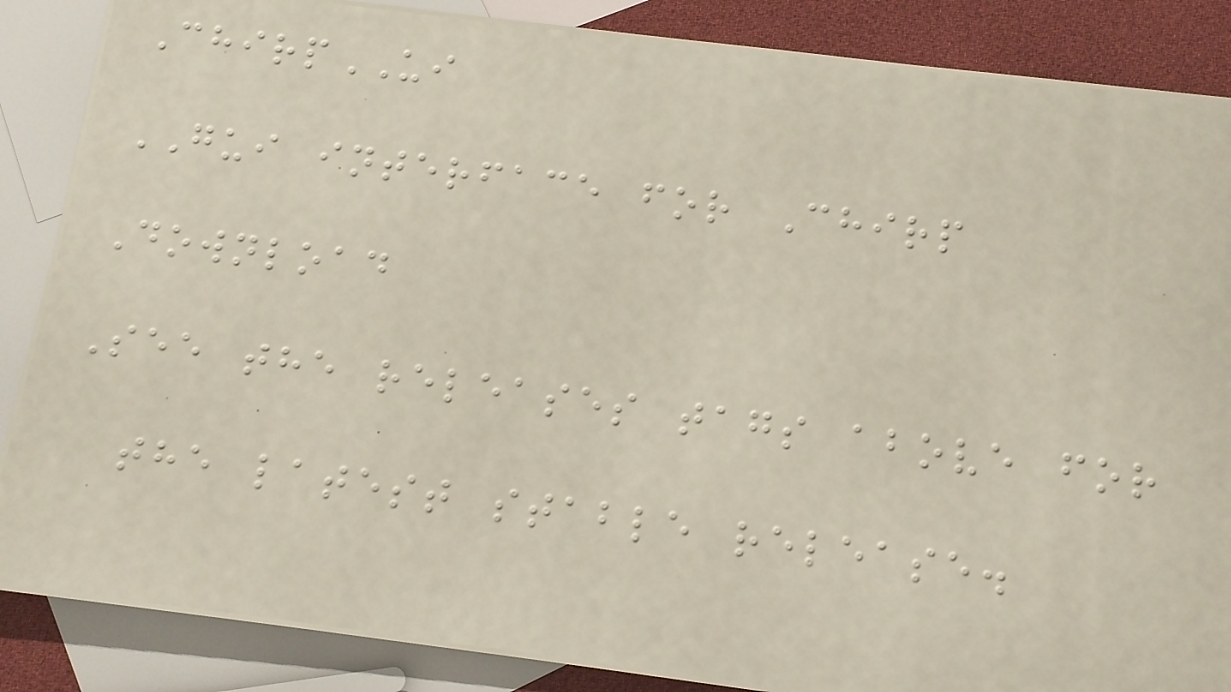ChirpUI
GUI interface for Chirp
Download
See the releases tags above for
the latest stable release.
